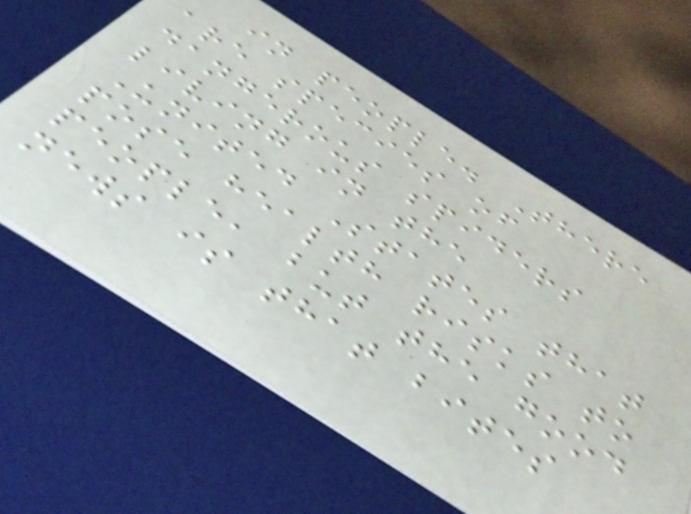in people. There
are species of
dangerous spiders
living in the
United States that
pose health risks to
people, but the good
news is that bites
